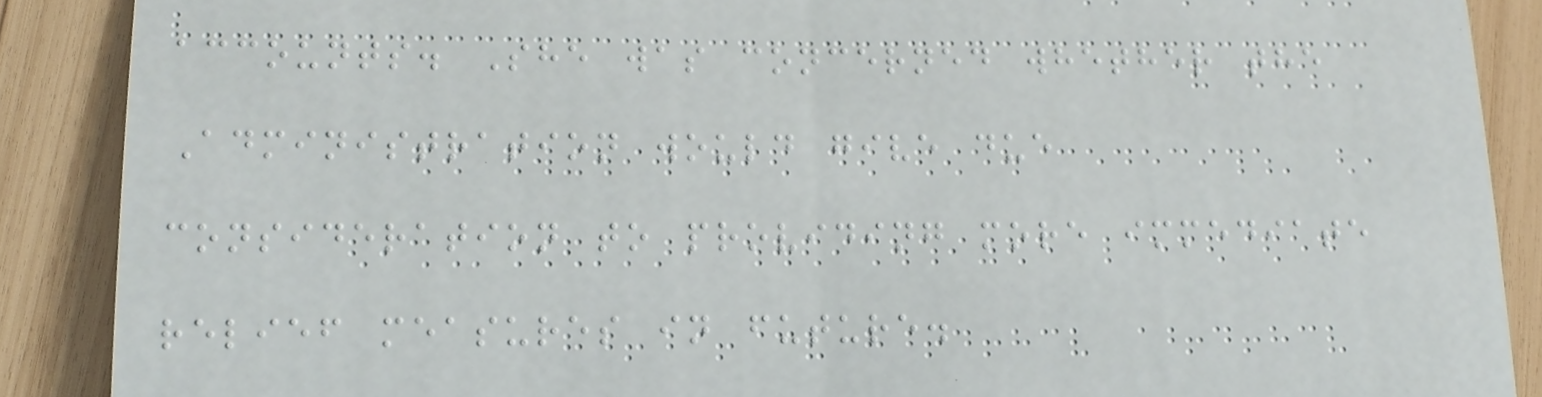accounts. She was concerned whether the
Administration would give due
consideration to providing more immediate
relief measures in future.
